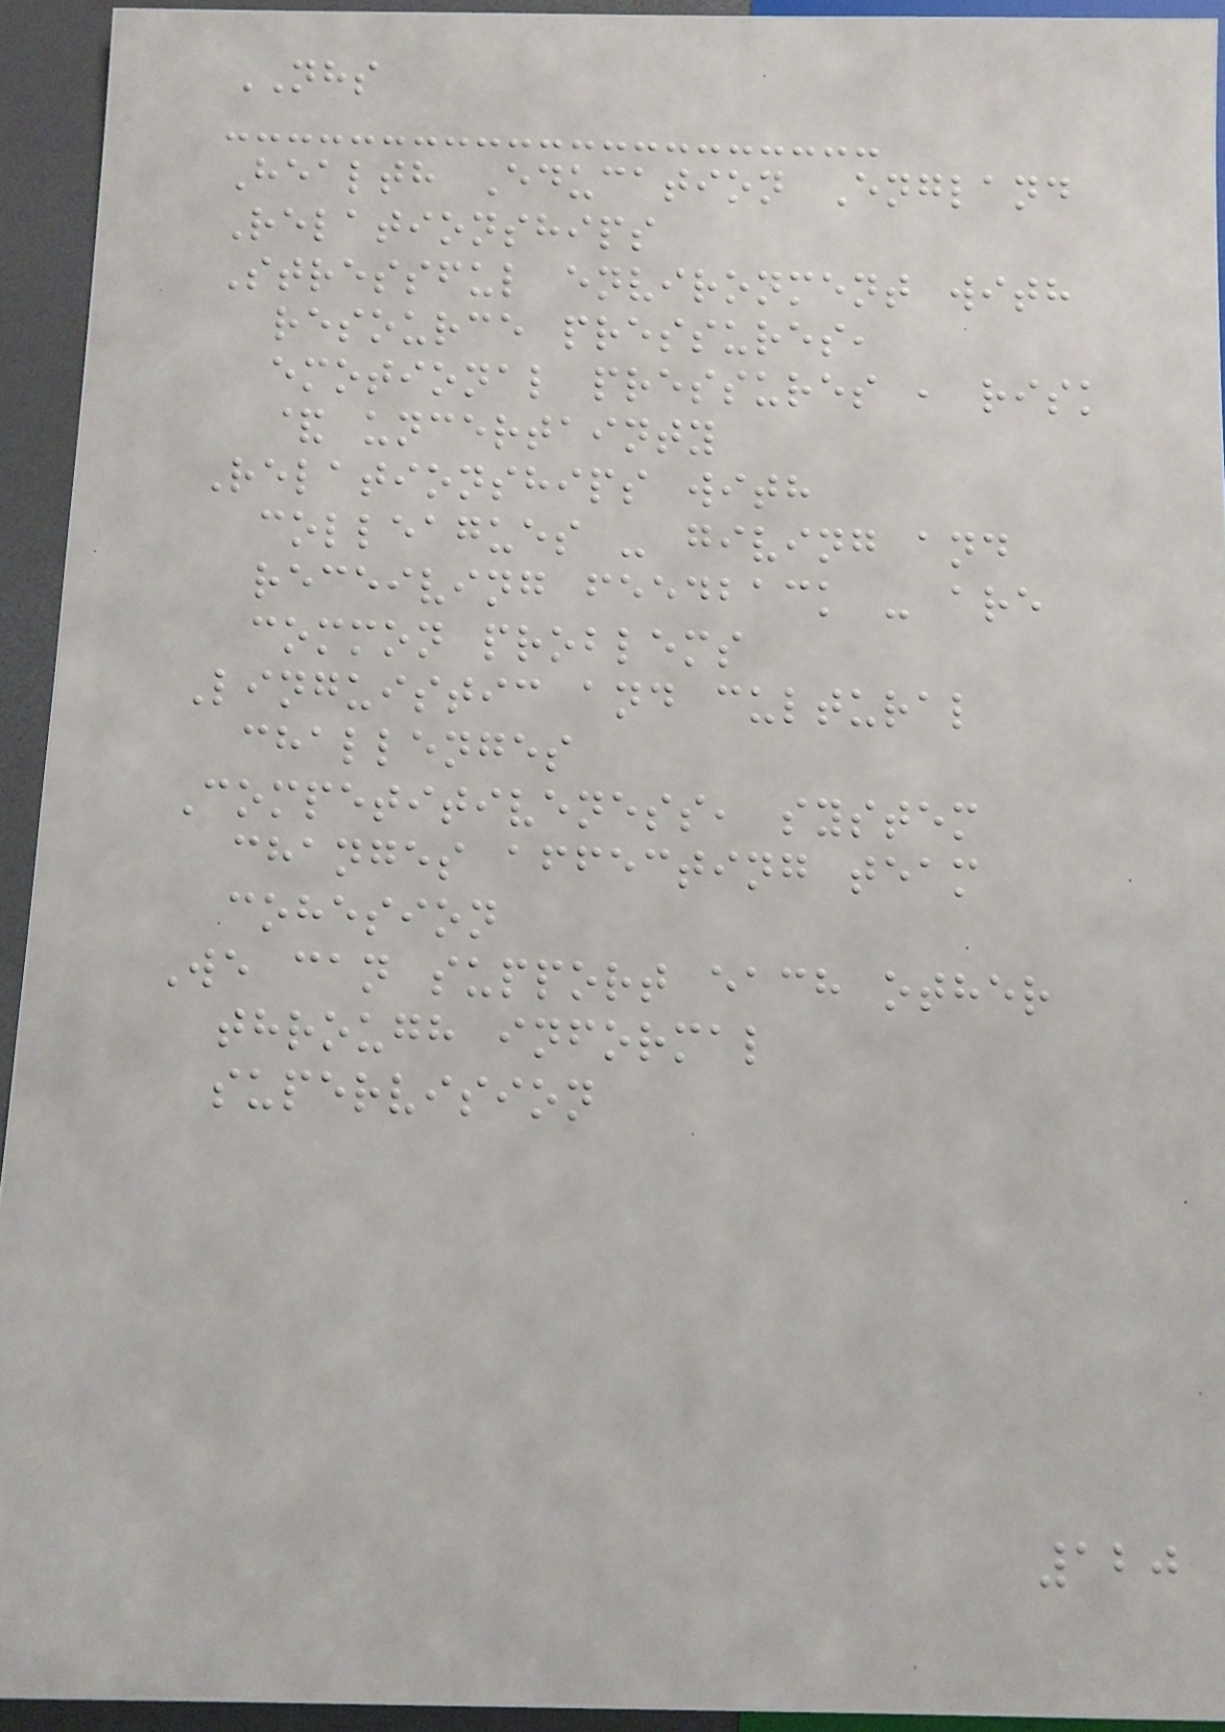NHS
Health Education England
Relationships
Stressful environment with
resource pressures,
emotional pressures , risk
& uncertainty
Relationships with
colleagues - giving and
receiving feedback - are
common problems
Linguistic and cultural
challenges
Competitiveness, system
changes affecting team
cohesion
We can support each other
through informal
supervision
120
